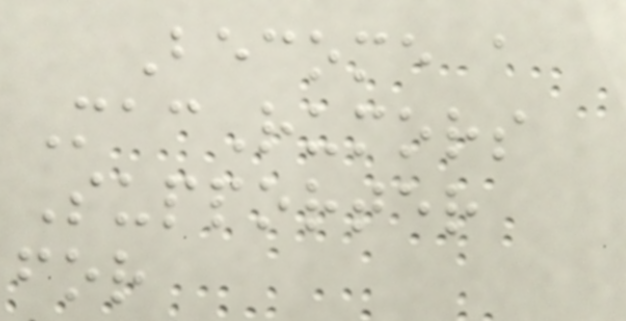Become a
MacRumors
Supporter
for
